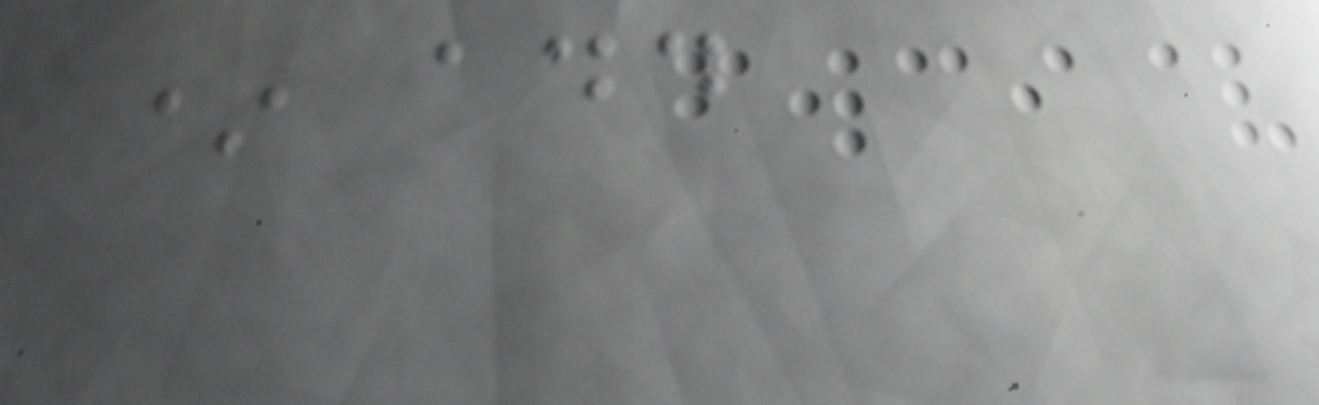* add
